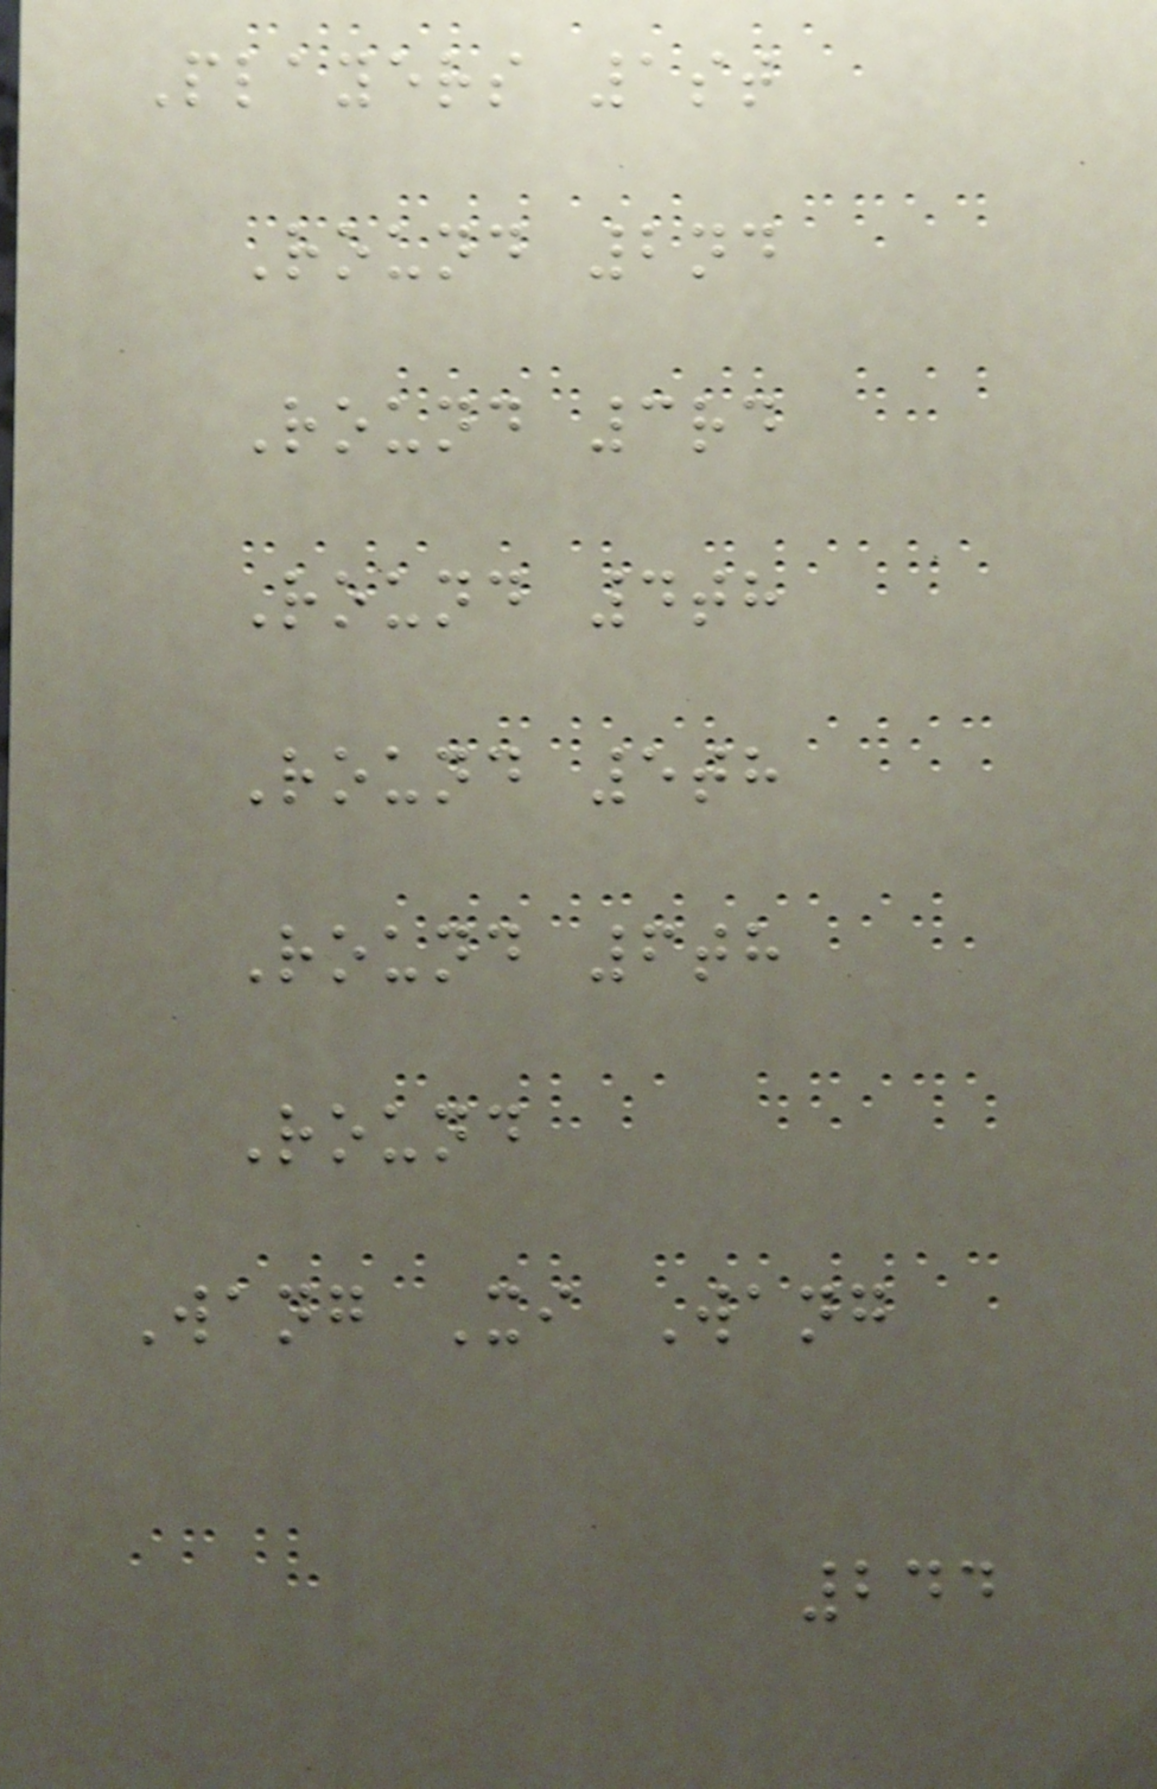Players 1st
Round 2nd
Round 3rd
Round 4th
Round 5th
Round 6th
Round
Wang Xi Wang
244
